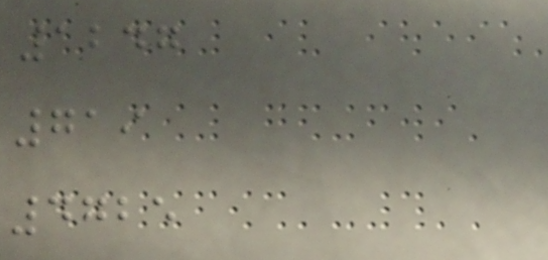1247
719
4725
